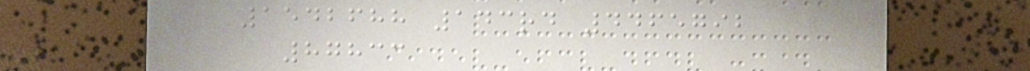1542688 143rd 4465792
87833
